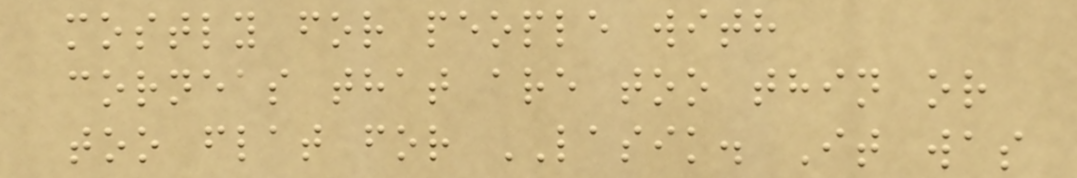mostly for people with
corneas that are too thin or
too flat for LASIK. It was
